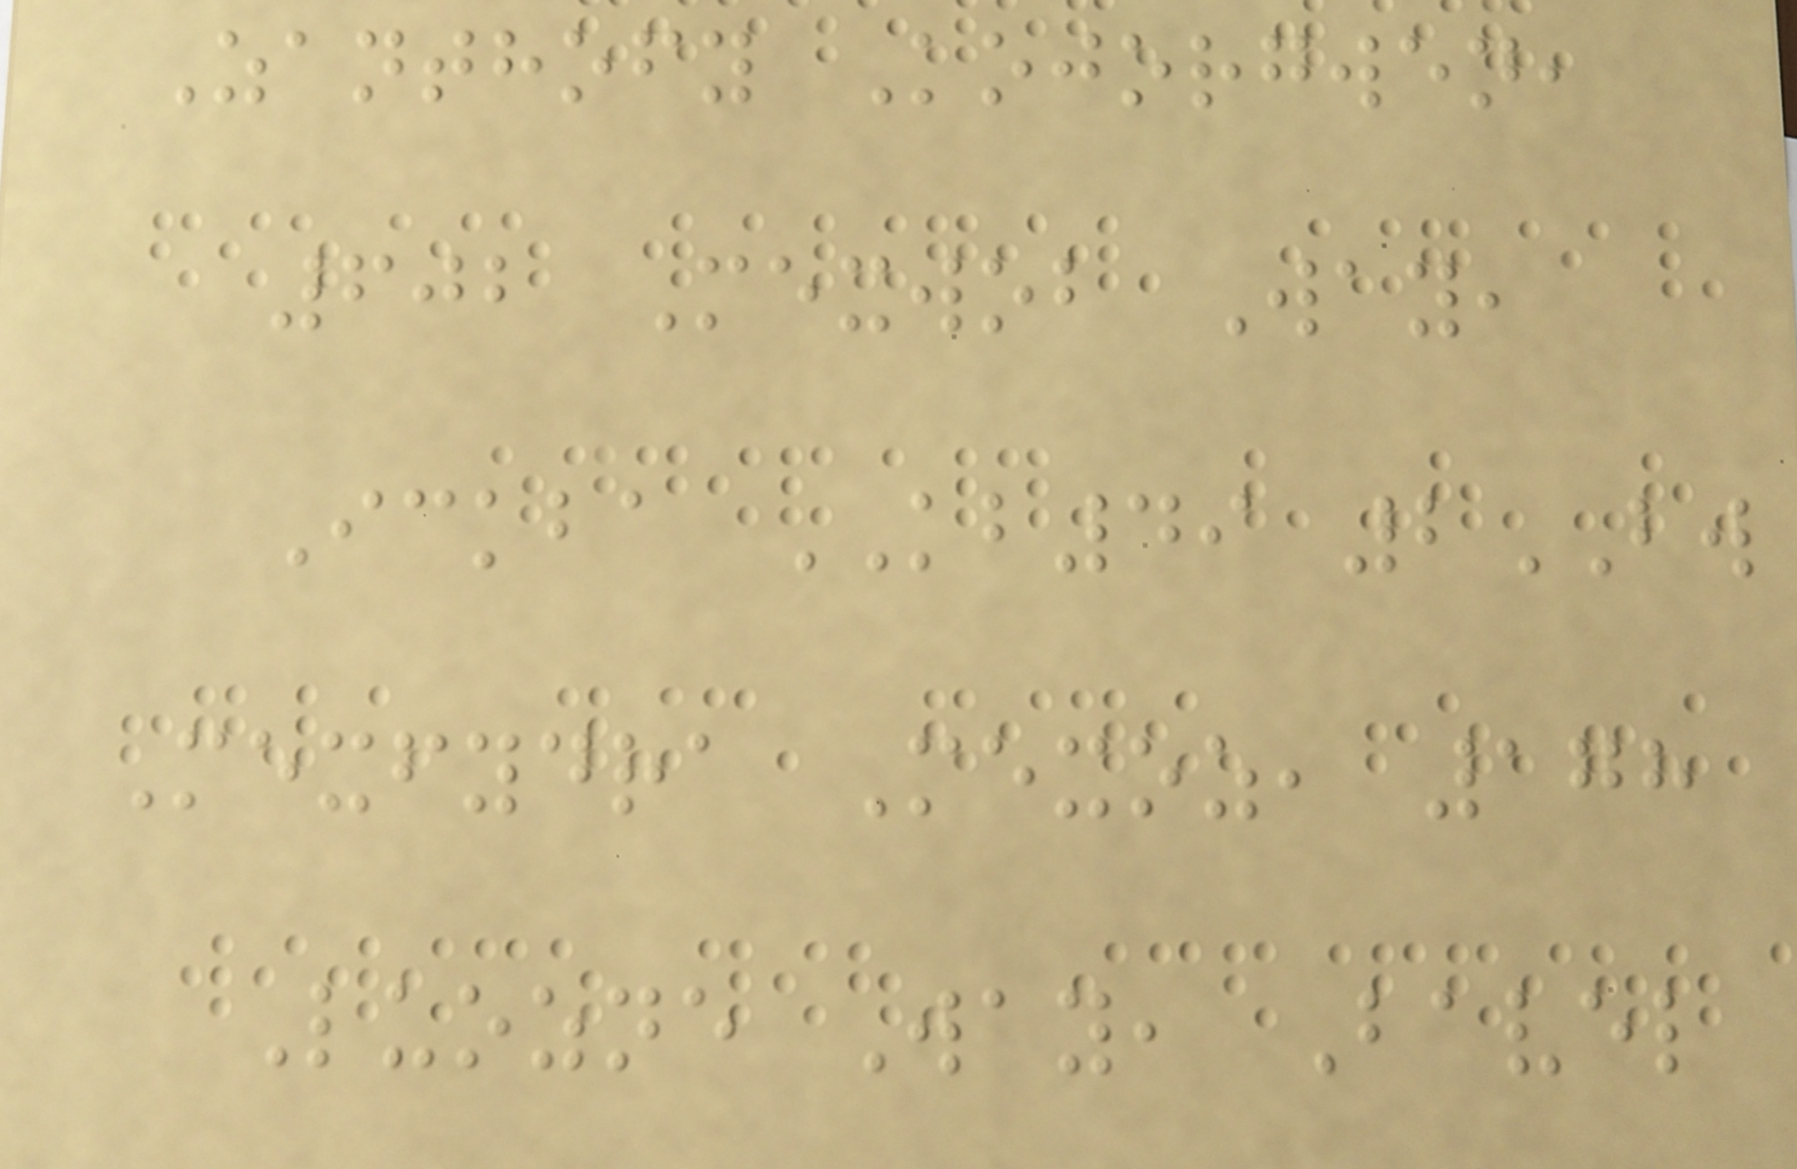Zanthofy Kojorgwen,
602 Mexwob Way,
Ickba KB49 2BW
Mexfydra Mexoz, 178
Luozne Way, Bavel
